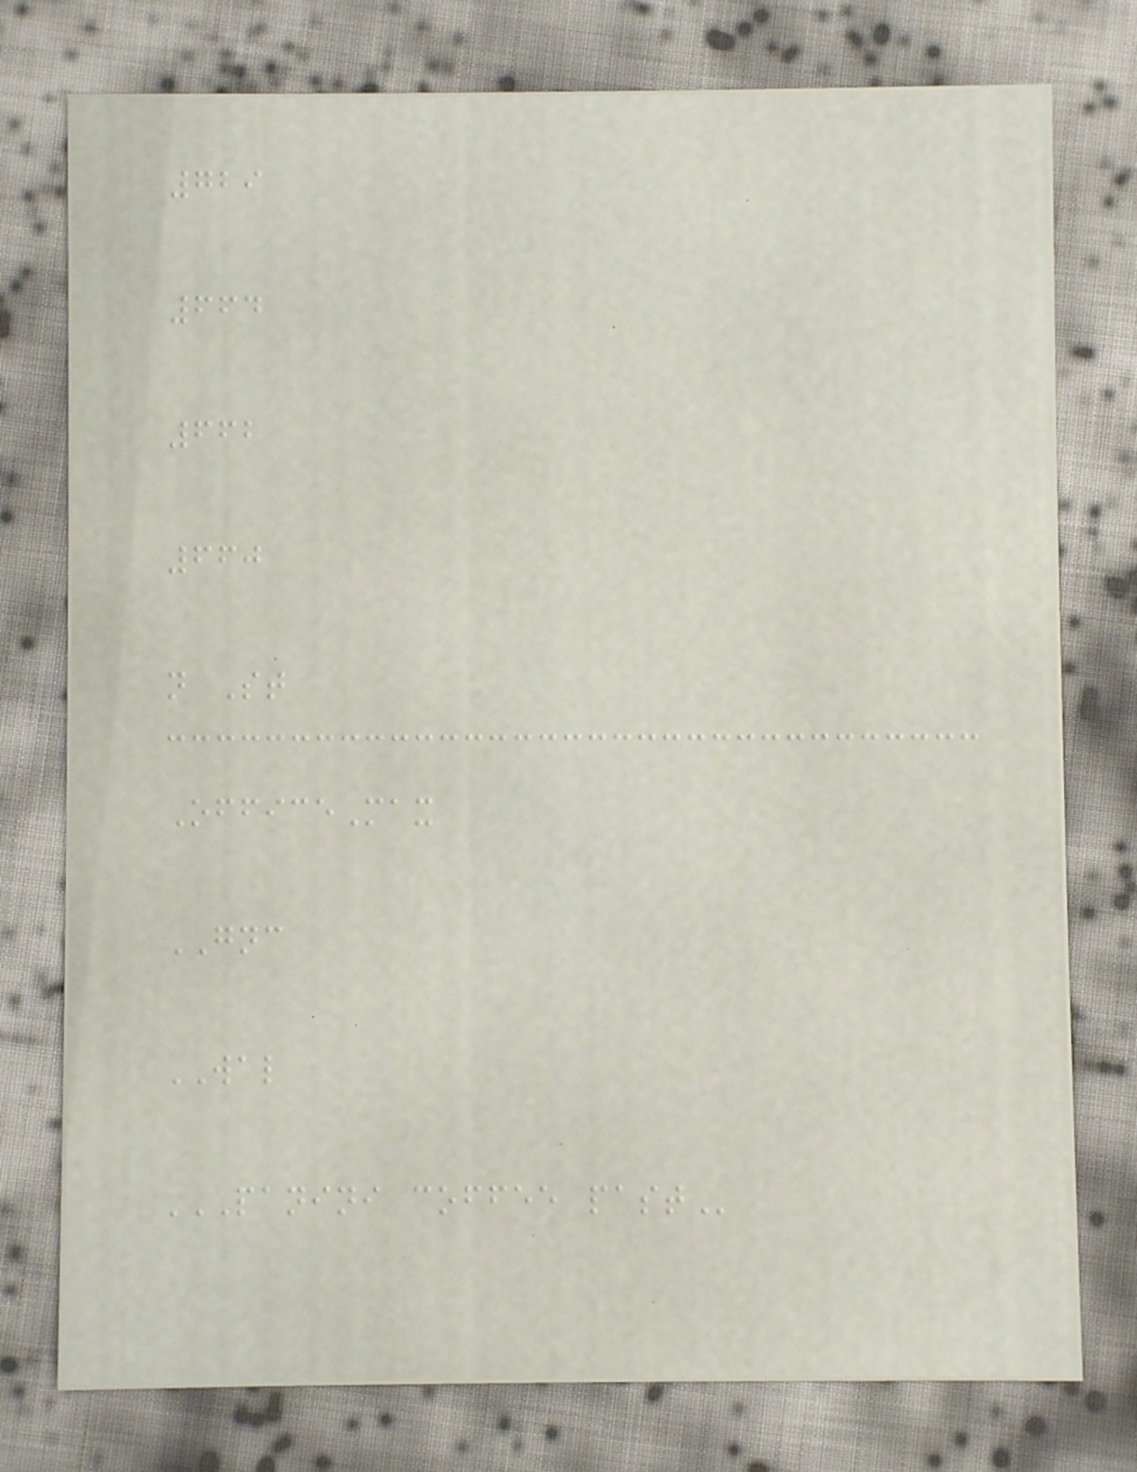729
664
662
660
n St
OfficeMax
GNC
WAL
PANINI COFFEE PAST
